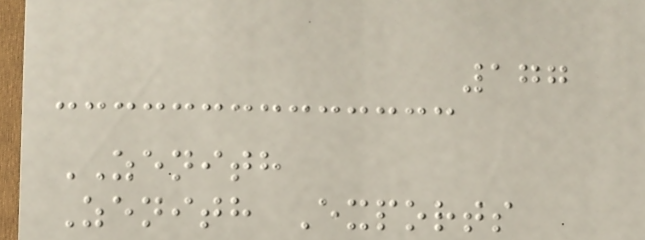177
ZENITH
Zenith Exports
